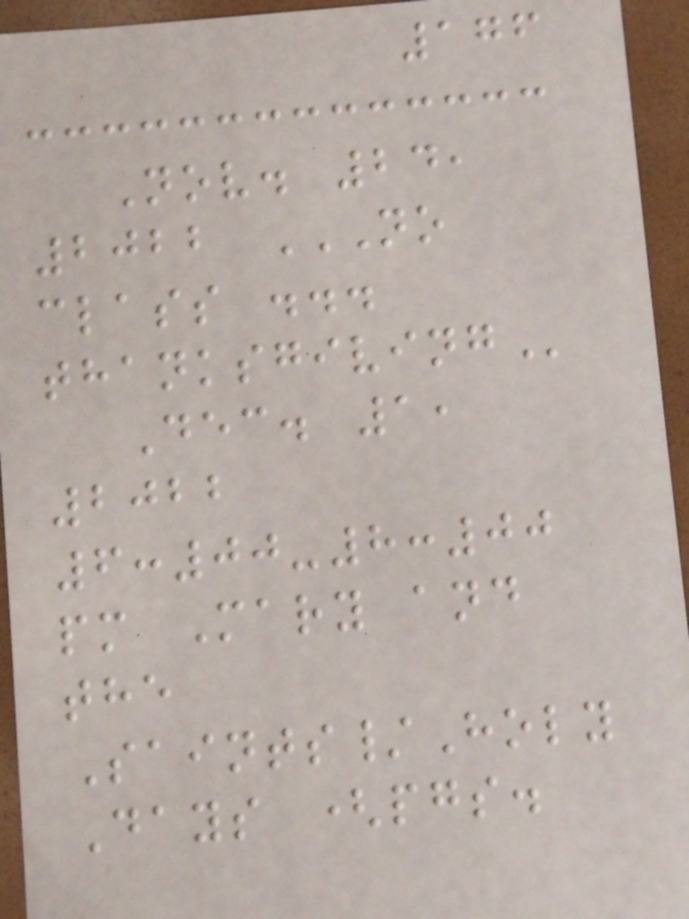176
Nov. 24,
2022 NO
CLASS ...
THANKSGIVING
Dec. 1,
2022
6:00-8:00
pm Mary and
the
Saints/Holy
Days (pgs.
